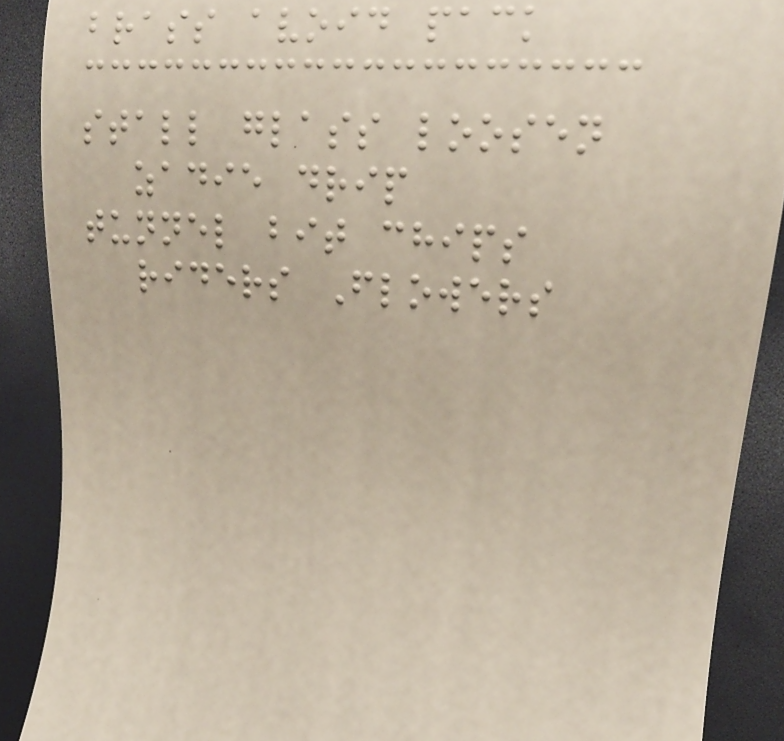brass avoid pack
stall glass loosen
zadie drip
tunnel bit chips
riders Flowers
